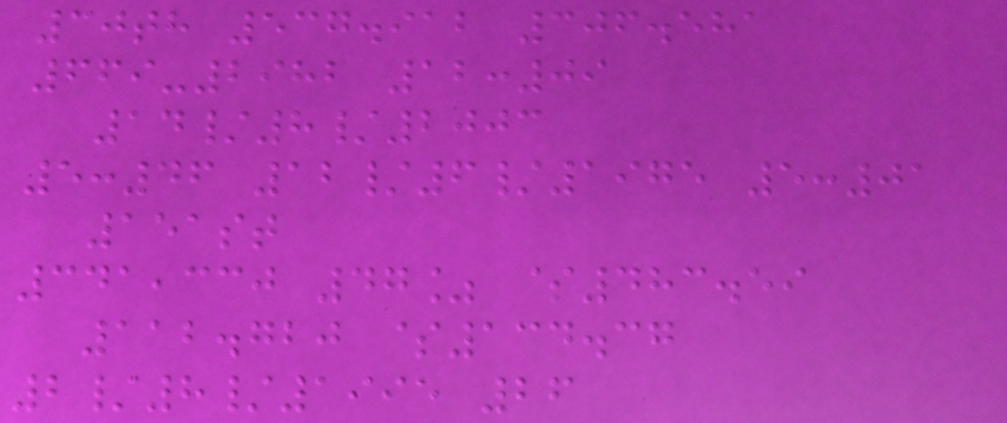30th 537.912 306.581
669-2982 12:09
14/8/2003
5:46 12/6/1975 5:01
151st
341,330 47% $483.59
112.720 $134.37
2/8/1995 26
